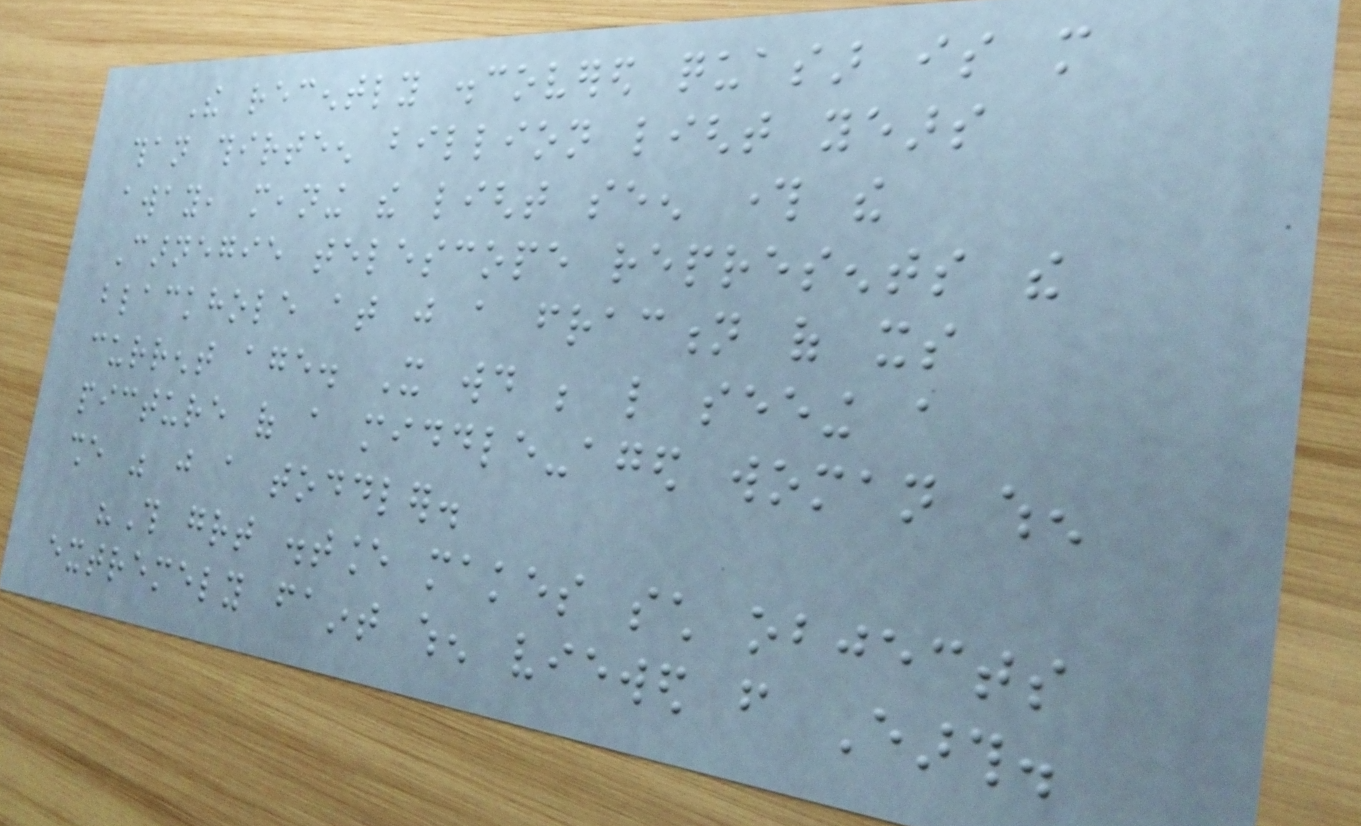The recently discovered quasar is more
than thirteen billion light years
away, meaning the light seen through the
Carnegie telescope represents the
blackhole at just a fraction of its
current age. It would be like seeing a
picture of a middle-aged woman when
she was just a toddler.
"This great distance makes such objects
extremely faint when viewed from Earth.
